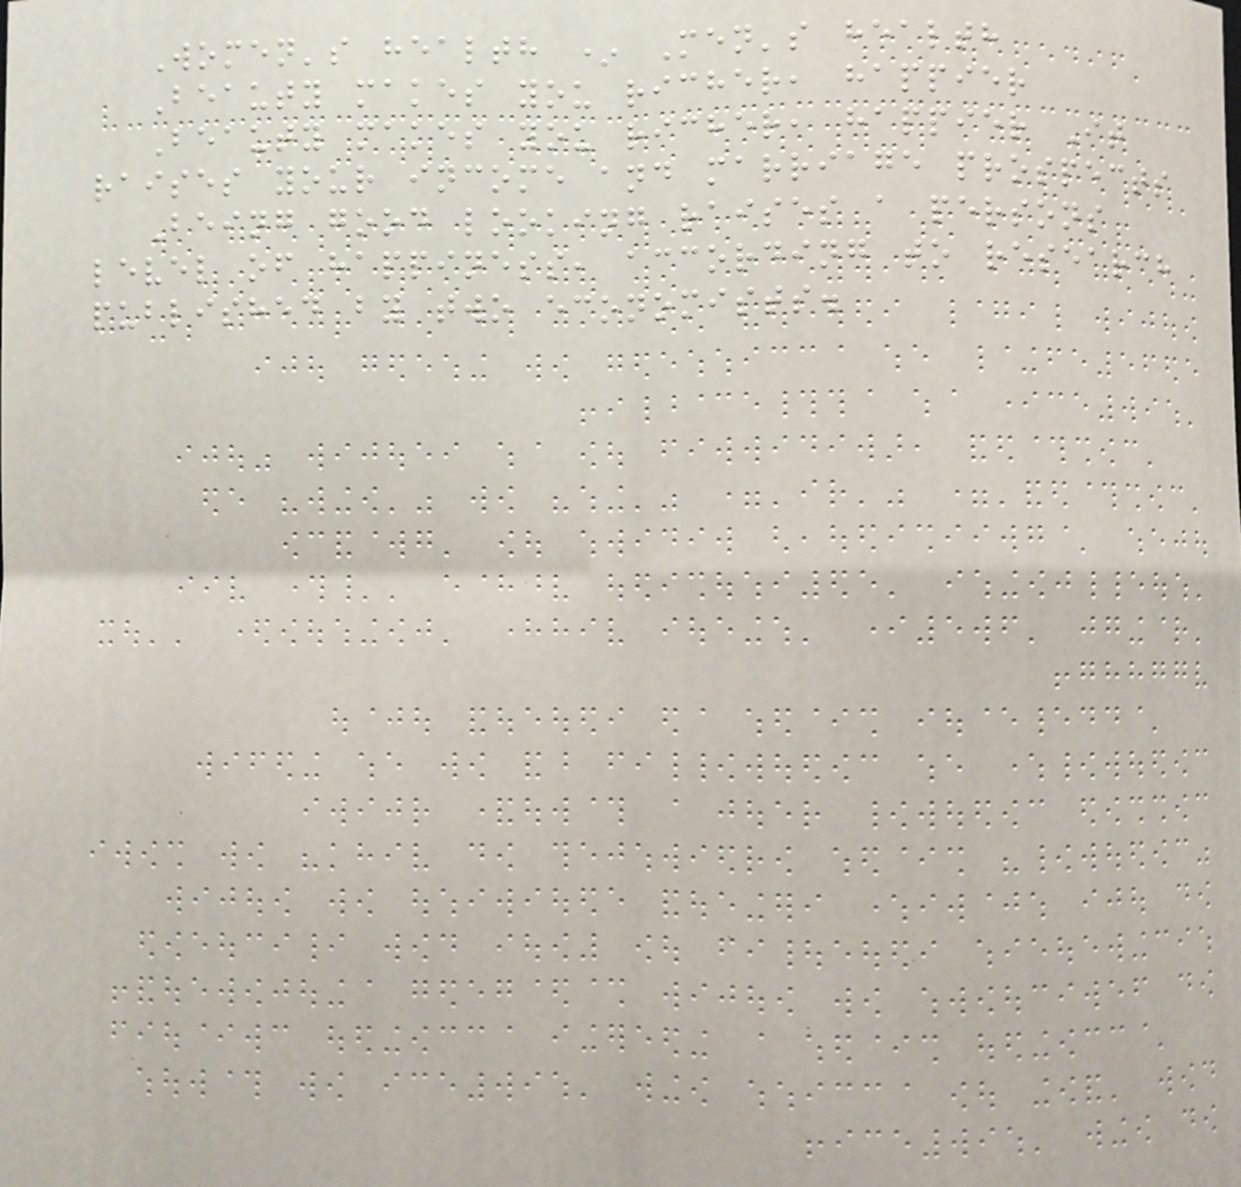Women's health * Men's health
Beauty makes you richer, happier
Beauty makes you richer, happier It
raises your income and marriage prospects
Being good looking raises a persons
level of happiness, according to research
published by two economists.
